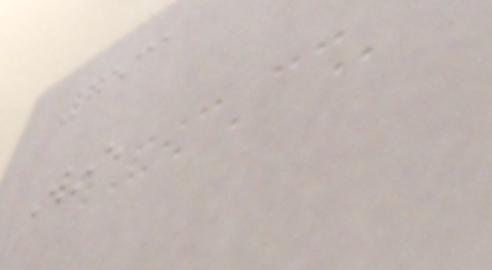7531
Wine
